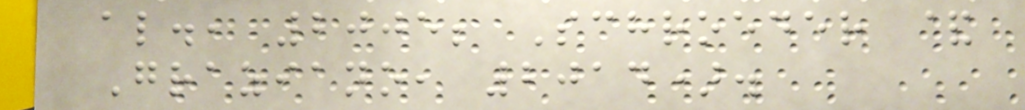al., 2005; Schroeder &
Graziano, 2014).
